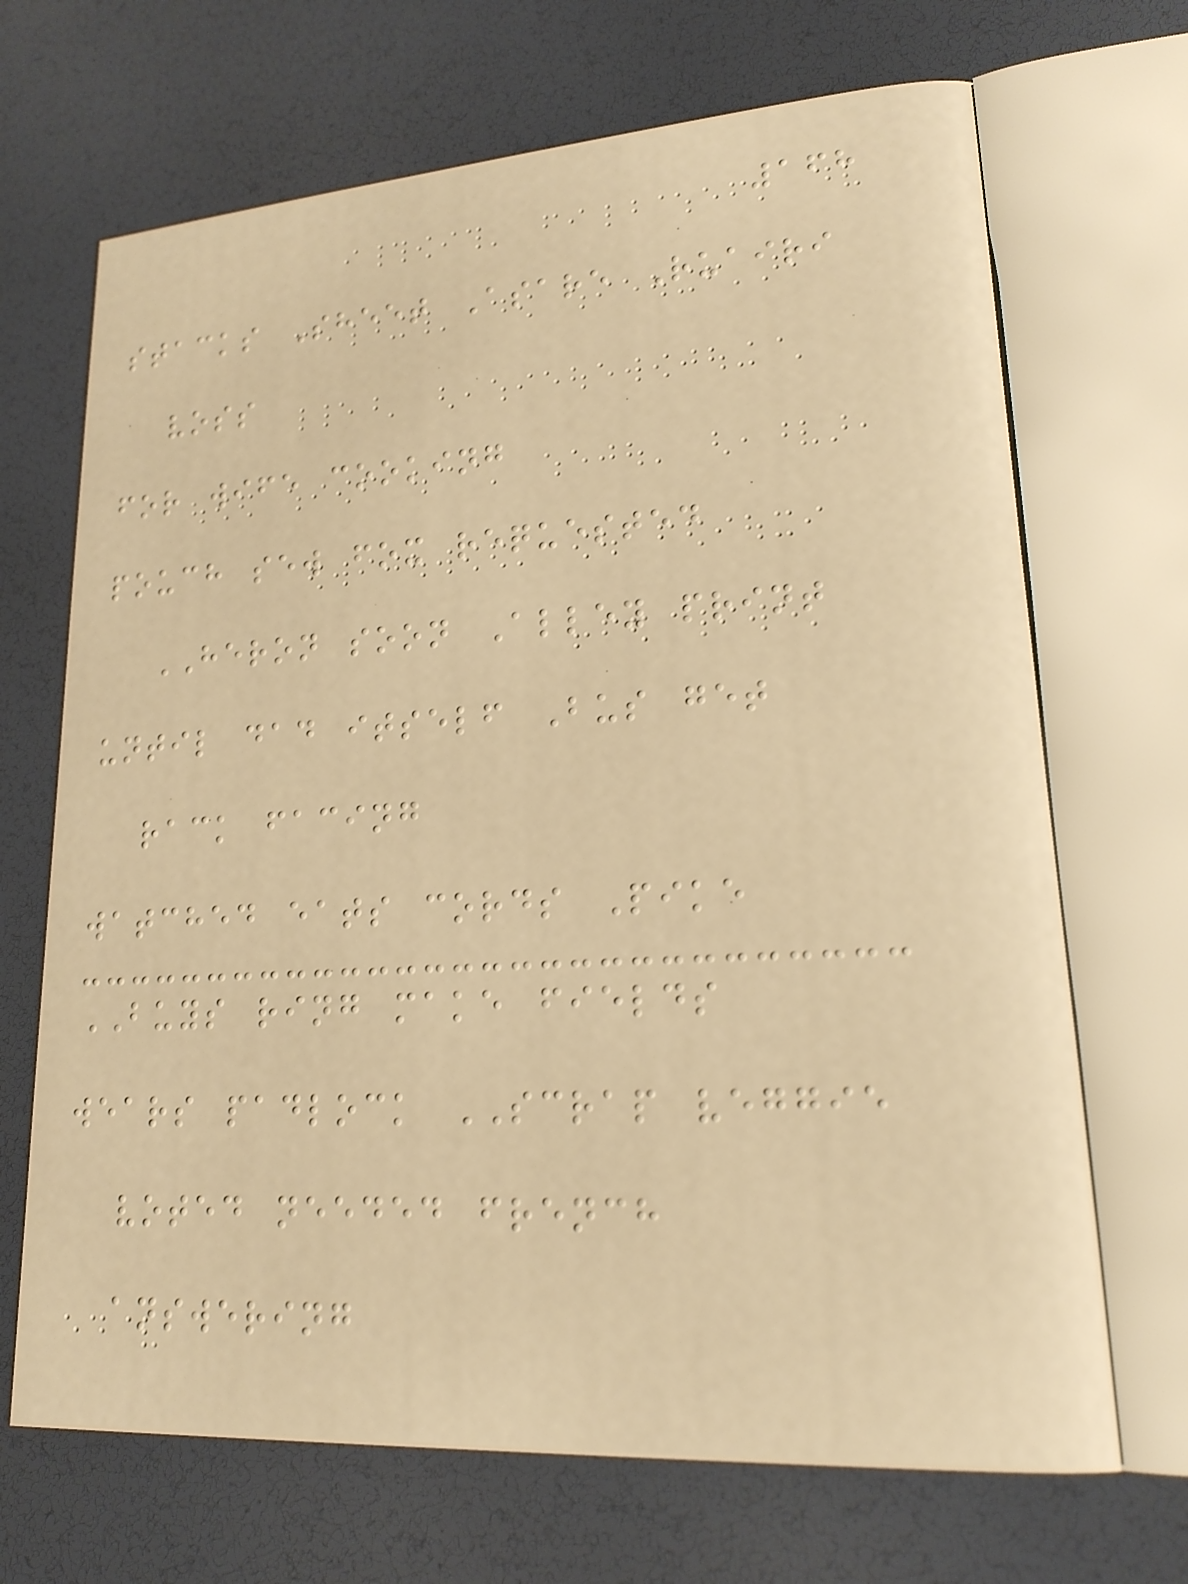168
stacks Sheet Asare Ruairi
voss
for wife cooking
pouch sew fox requested
HERON soon Alley print
until dad itself Bus get
rack facing
watched eats cords Pike
BUYS ring make fields
wears padlock SCRAP veggie
voted needed french
answering
